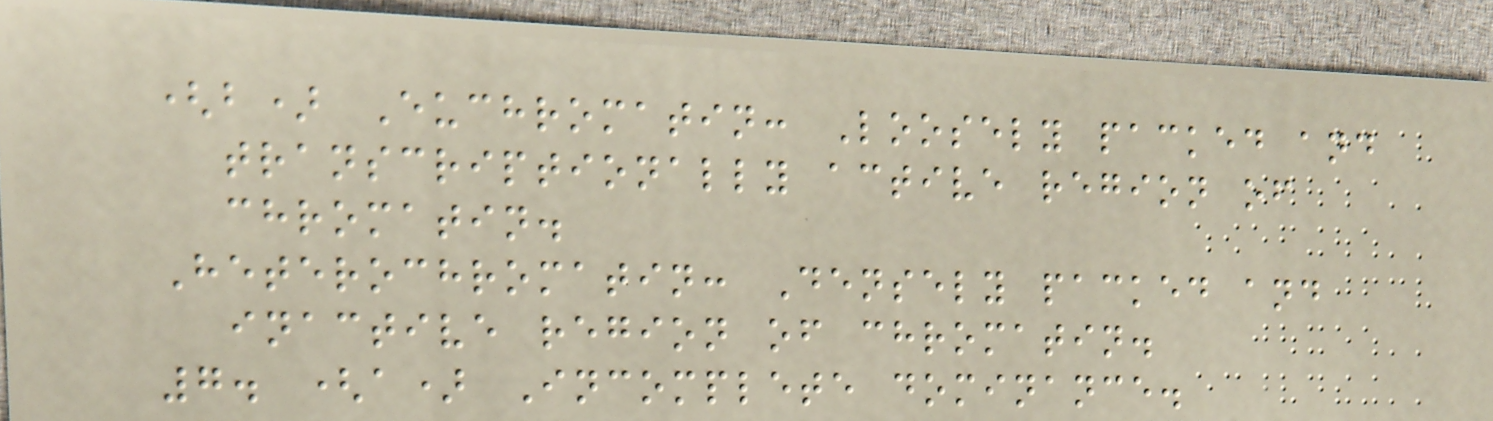(b) Euchromatin: Loosely packed and
transcriptionally active region of
chromatin.
Heterochromatin: Densely packed and
inactive region of chromatin.
7. (a) Incomplete dominance.
